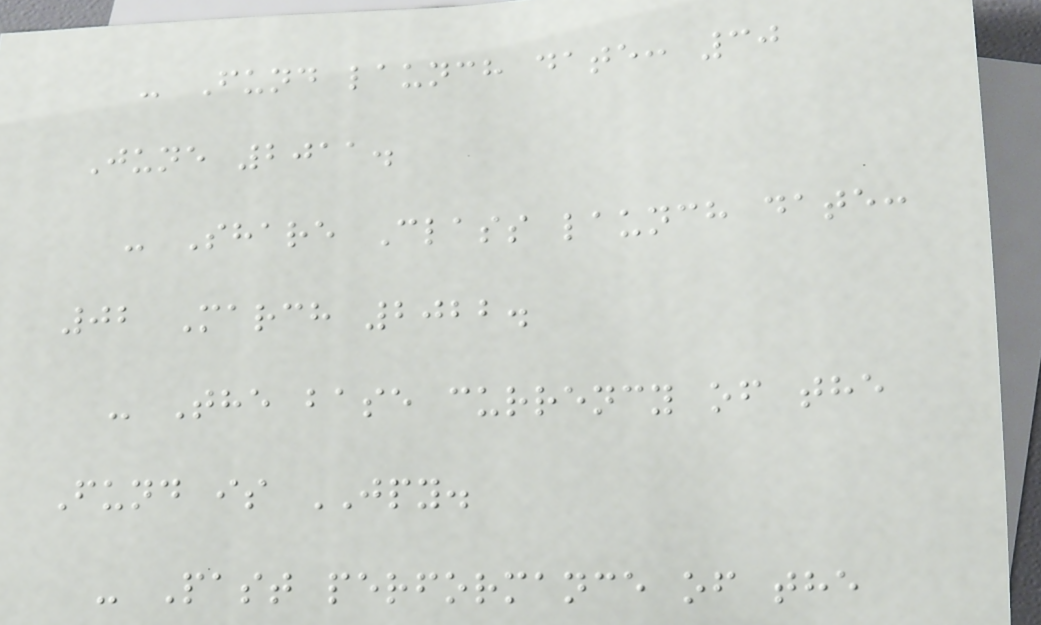- Fund launch date: 30
June 2011.
- Share Class launch date:
02 March 2022.
- The base currency of the
Fund is JPY.
- Past performance of the
